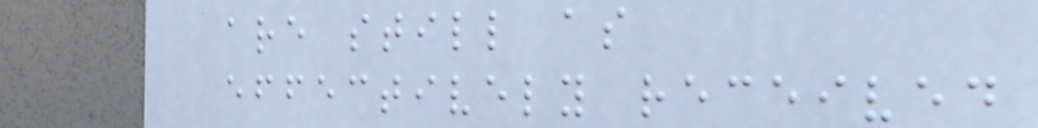are still as
effectively received
